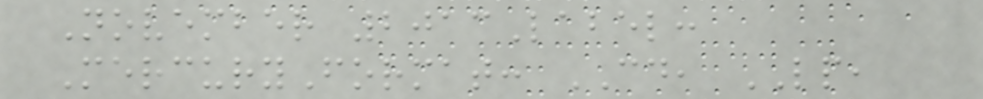November 2013Label:
MercuryFormat: CD, LP,
